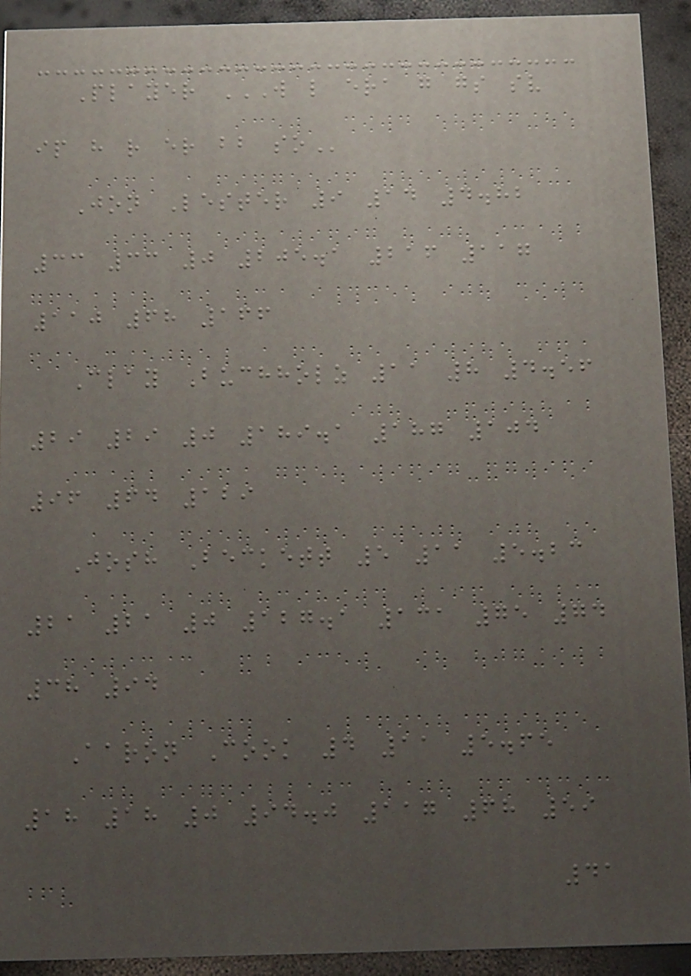Player W L ERA G GS SV
IP H R ER BB SO
Jon Lester 9 14 4.82
33 33 0 205.1 216 117
110 68 166
Clay Buchholz 11 8 4.56
29 29 0 189.1 187 104
96 64 129
Josh Beckett 5 11 5.23
21 21 0 127.1 131 75 74
38 94
Aaron Cook 4 11 5.65
18 18 0 94.0 117 68 59
41
